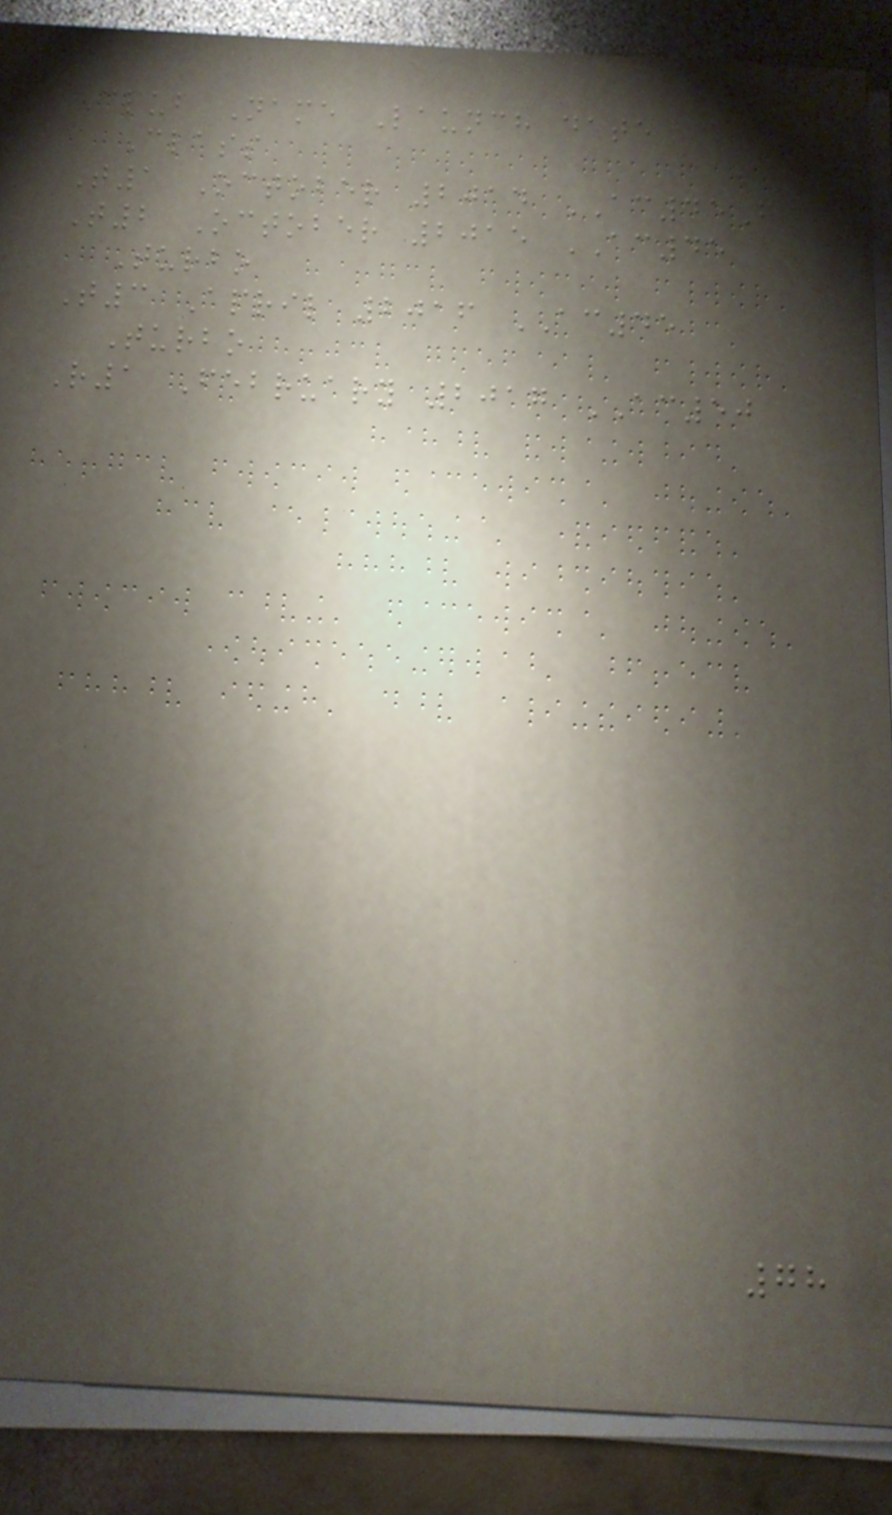Club Name Launch date
Class
T1 October 2014 AC45F
T2 October 2015 AC45
Turbo
T3 April 2016 AC45
Turbo
R1 February 2017 AC50
78
